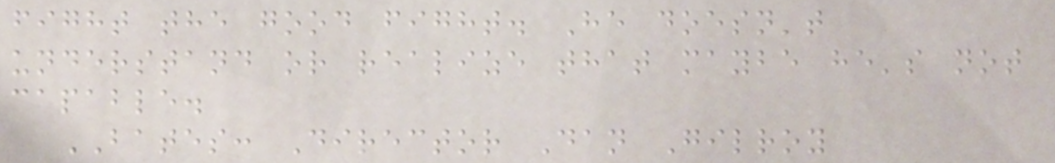fight the good fight. He doesn't
understand or realize that maybe he's not
capable.
BATES: Director Dan Gilroy
